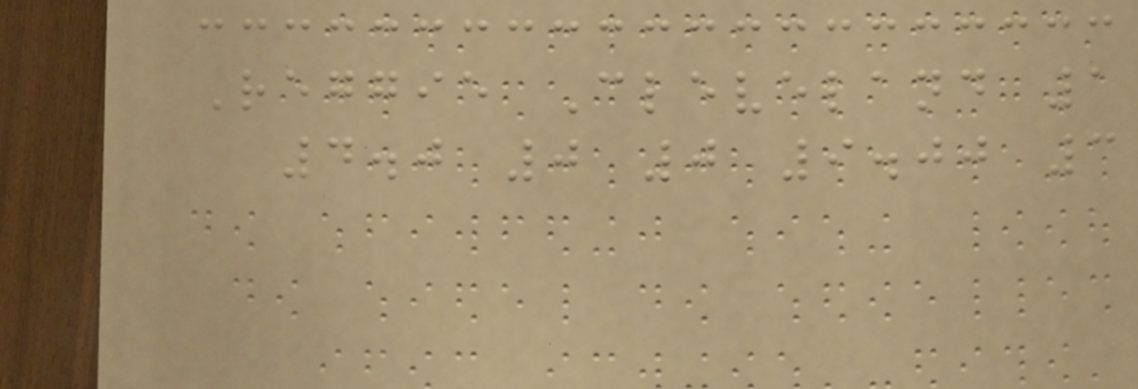Reggie Cleveland 1
4.0 0 0 9.00 3
